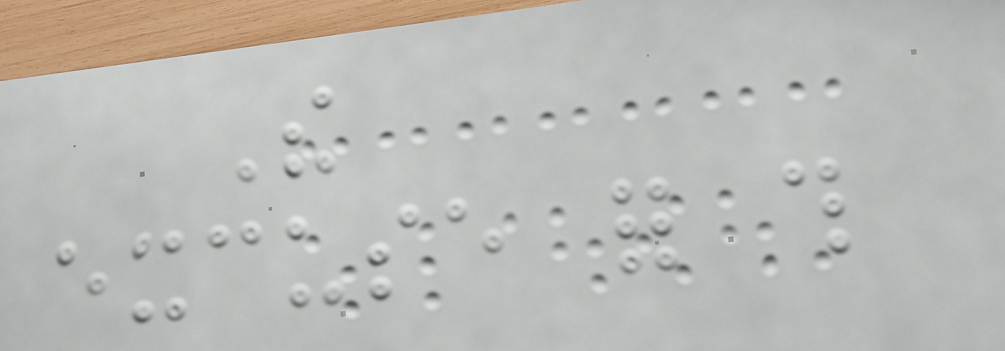The
excuse for this
